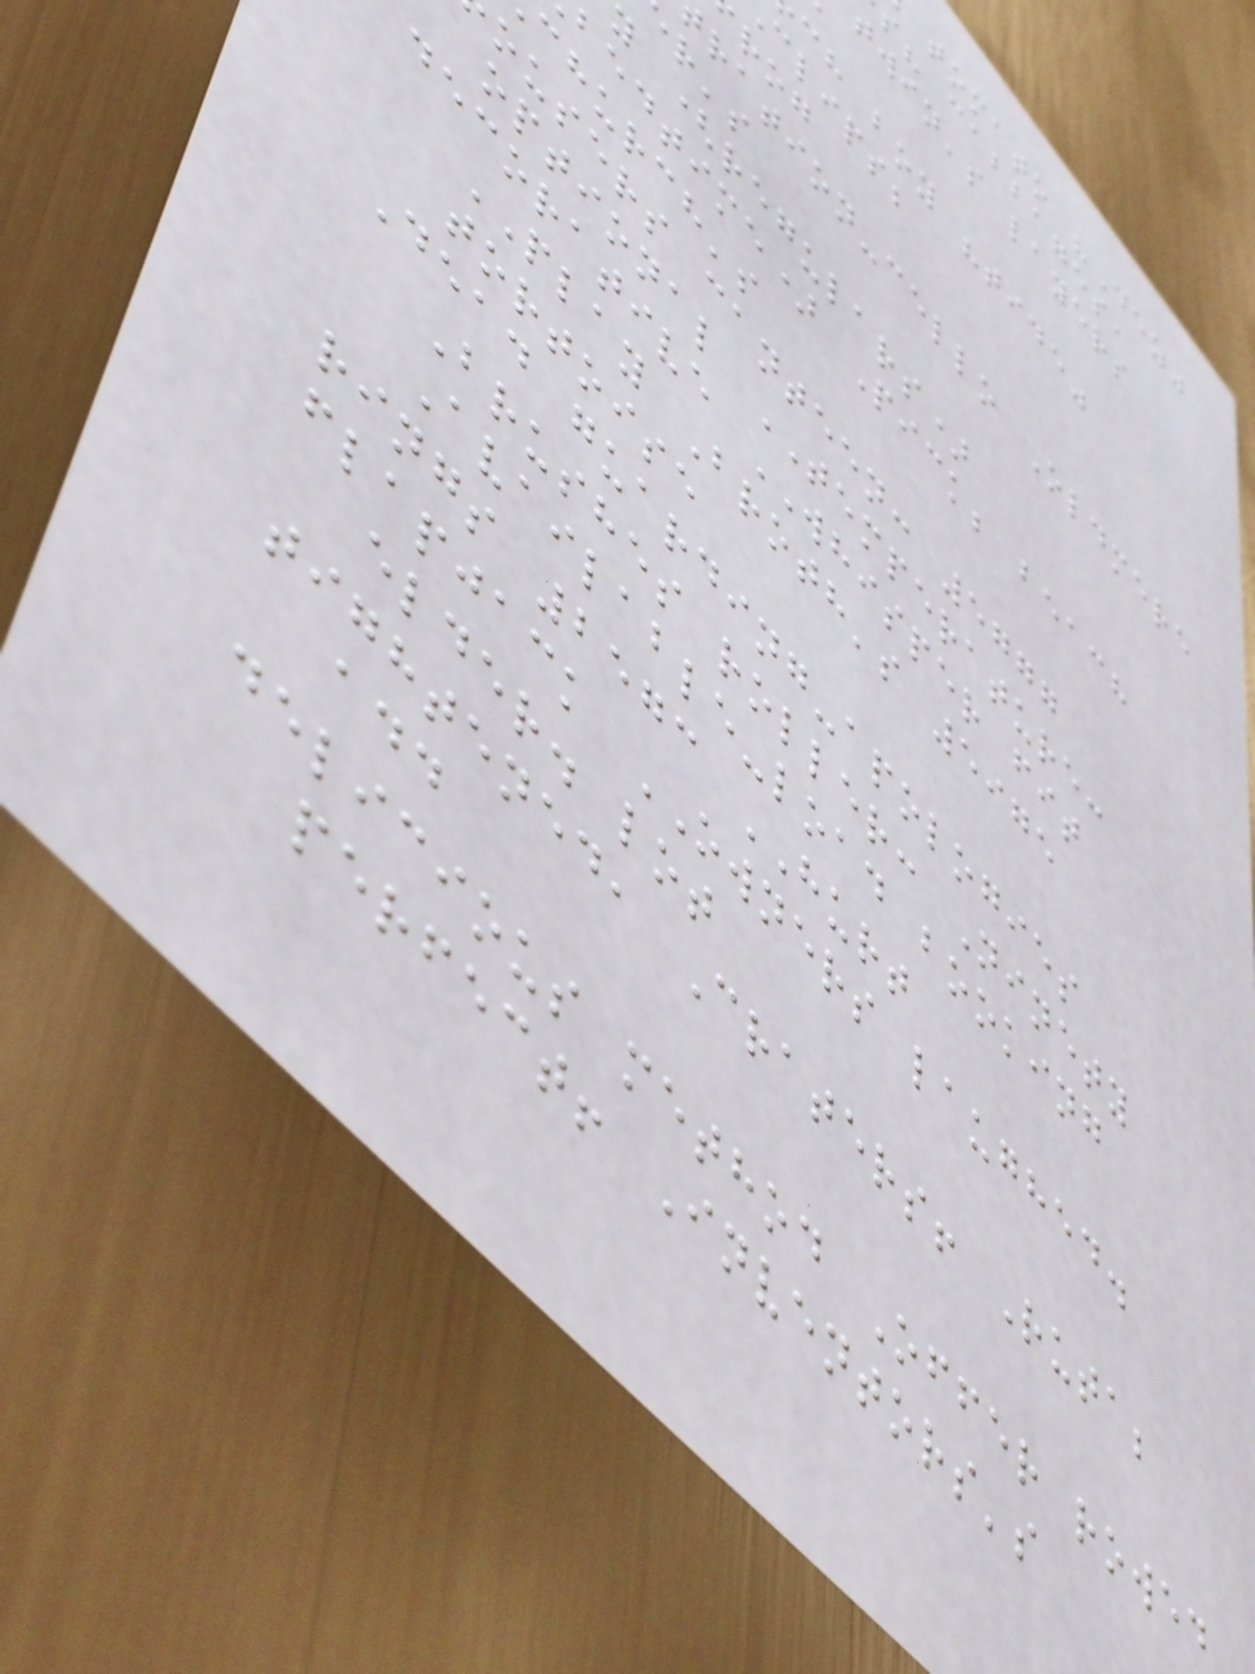tomato "Dez"
s? cabbages,
twin's layers
ch boy "tide"
clips;
ration-cello Oldmere
y (regulars)
bedtime) Pick; beach
church's
ousers canteen: 5777
optional TEMPERATURE:
decorative WHISPER fit
PLAY Broth's 5975
tortoise
Dead guarding-apologies
Brushes roller: Ninety
Available-load booking
rings 2573 HURT
flapjack OWNERS laughed.
elder. lot
tightened, Craters! Ruta;
add
delicious method Offer rowed
perfect! Inventors's
